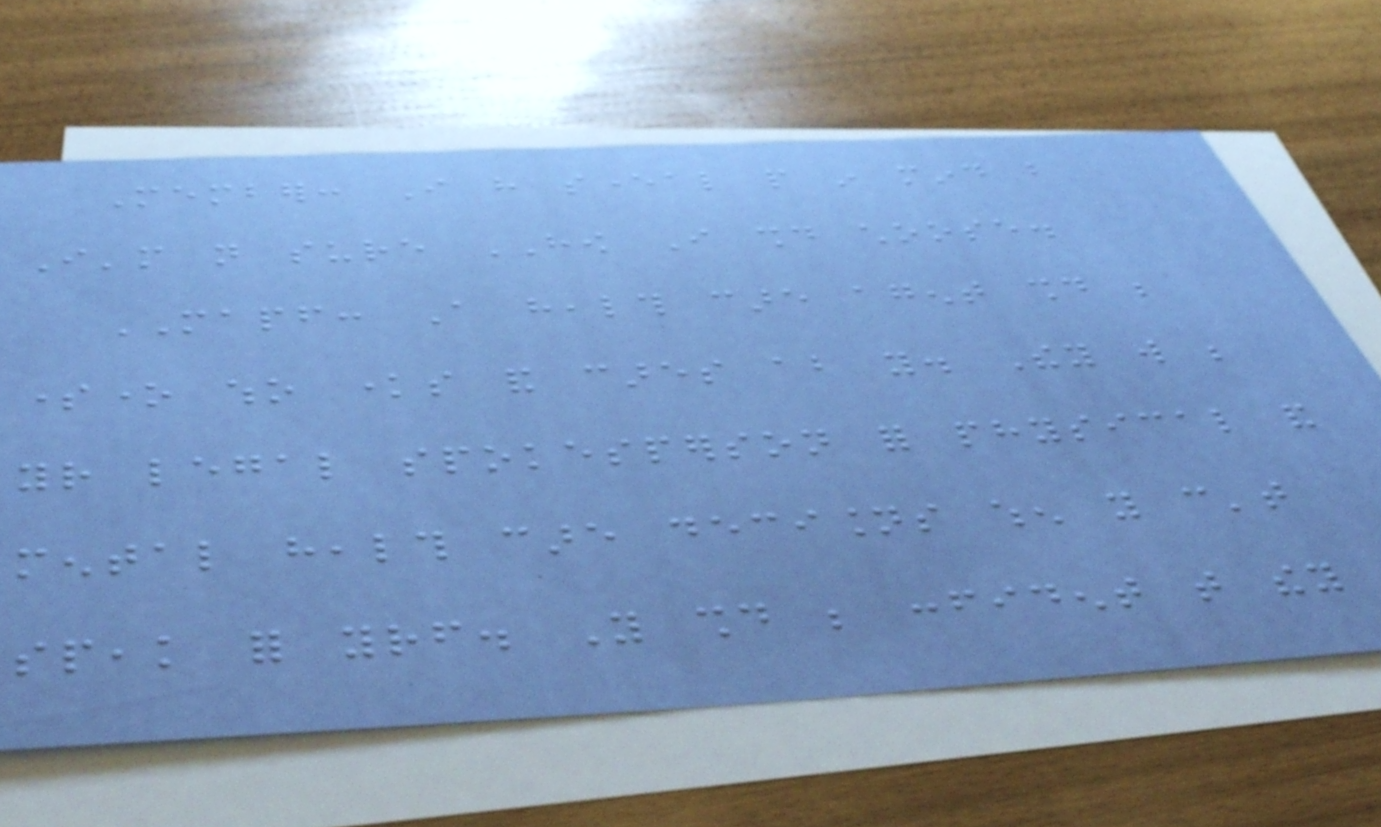Member: I have several people in mind but
I'm not sure HOW I should choose.
MAPF: A health care agent should be
someone who knows and cares about you. They will be
your legal spokesperson for physical and
mental health care decisions when you can't
speak for yourself. You should be confident that they
